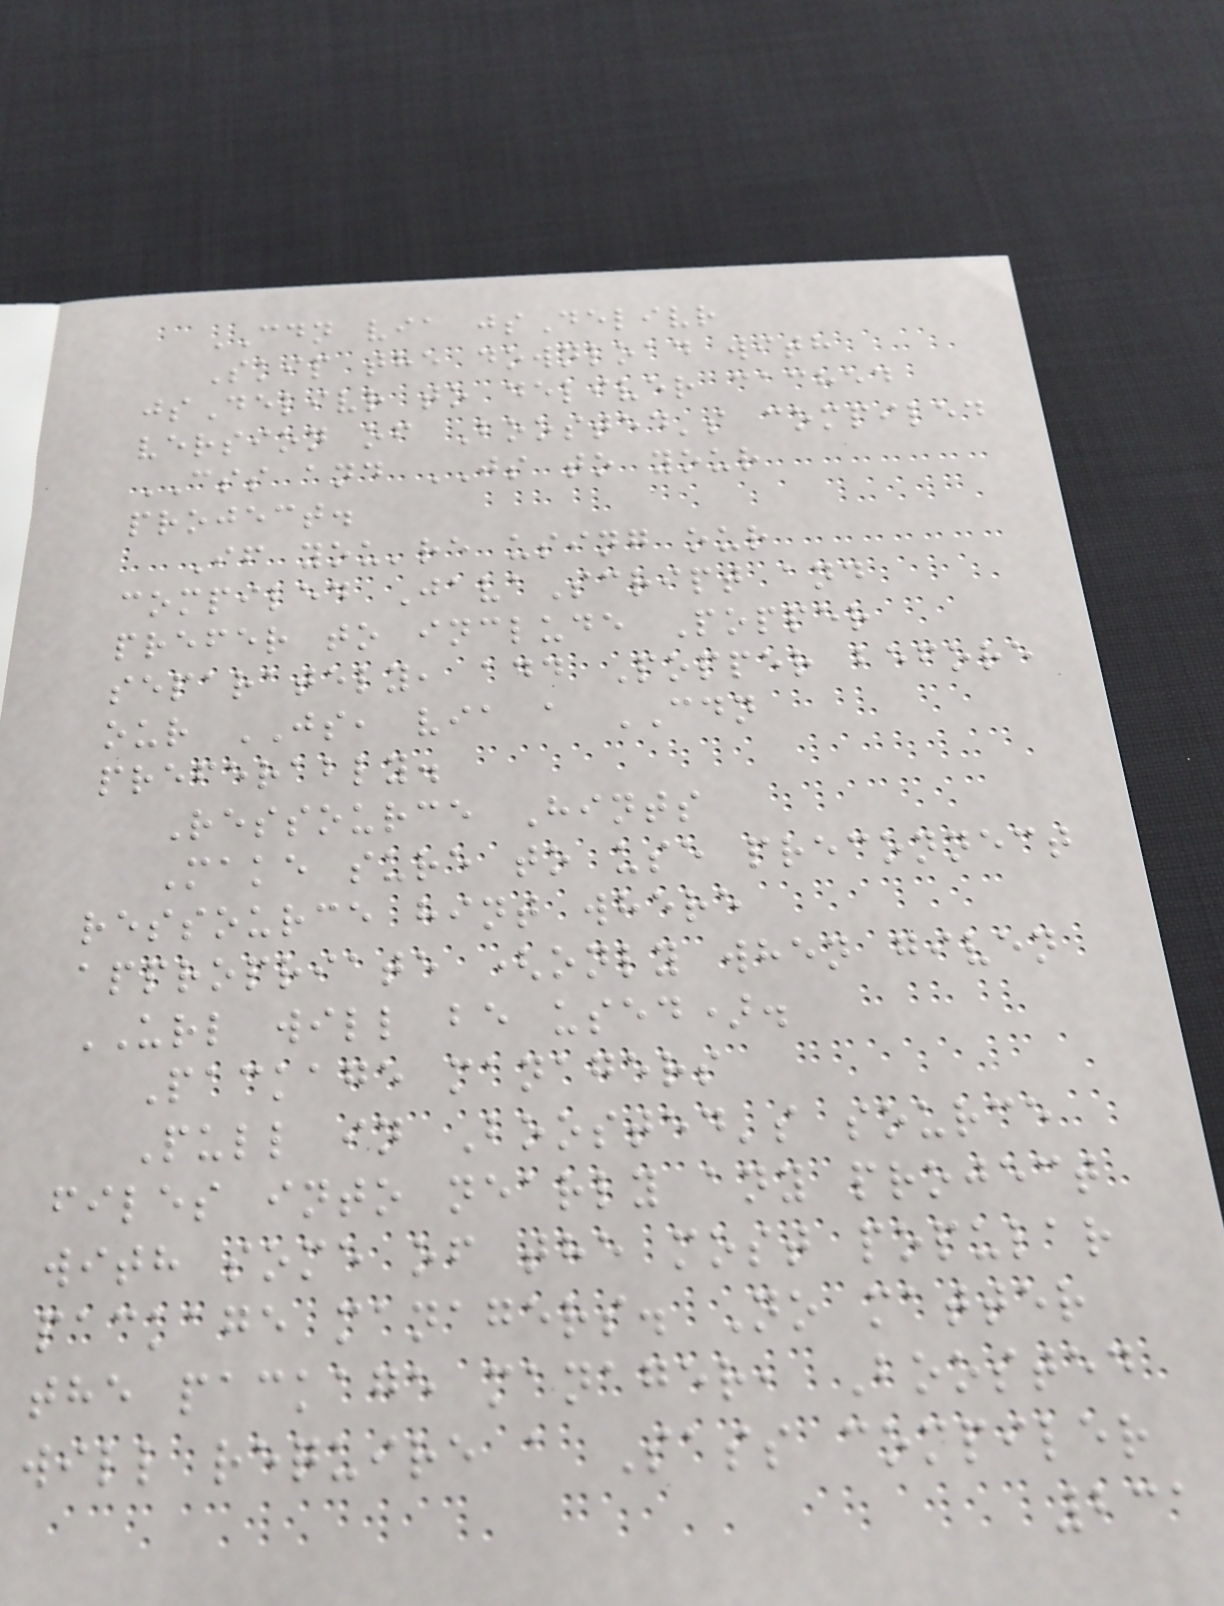CDN via jsDelivr
Skip the download with
jsDelivr to deliver cached
version of Boosted's compiled
CSS and JS to your
project.
If you're using our
compiled JavaScript and
prefer to include Popper
separately, add Popper before
our JS, via a CDN
preferably.
Ressource Hints
Make sure to use preconnect
ressource hint where
appropriate (only when given
URL will be used).
Package managers
Pull in Boosted's source
files into nearly any project
with some of the most popular
package managers. No matter
the package manager, Boosted
will require a Sass compiler
231
